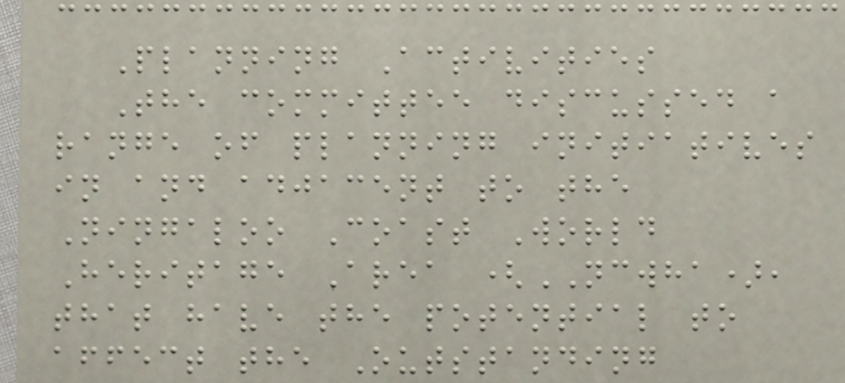Planning Activities
The committee discussed a
range of planning initiatives
in and adjacent to the
Ningaloo Coast World
Heritage Area (NCWHA),
that have the potential to
affect the Outstanding
